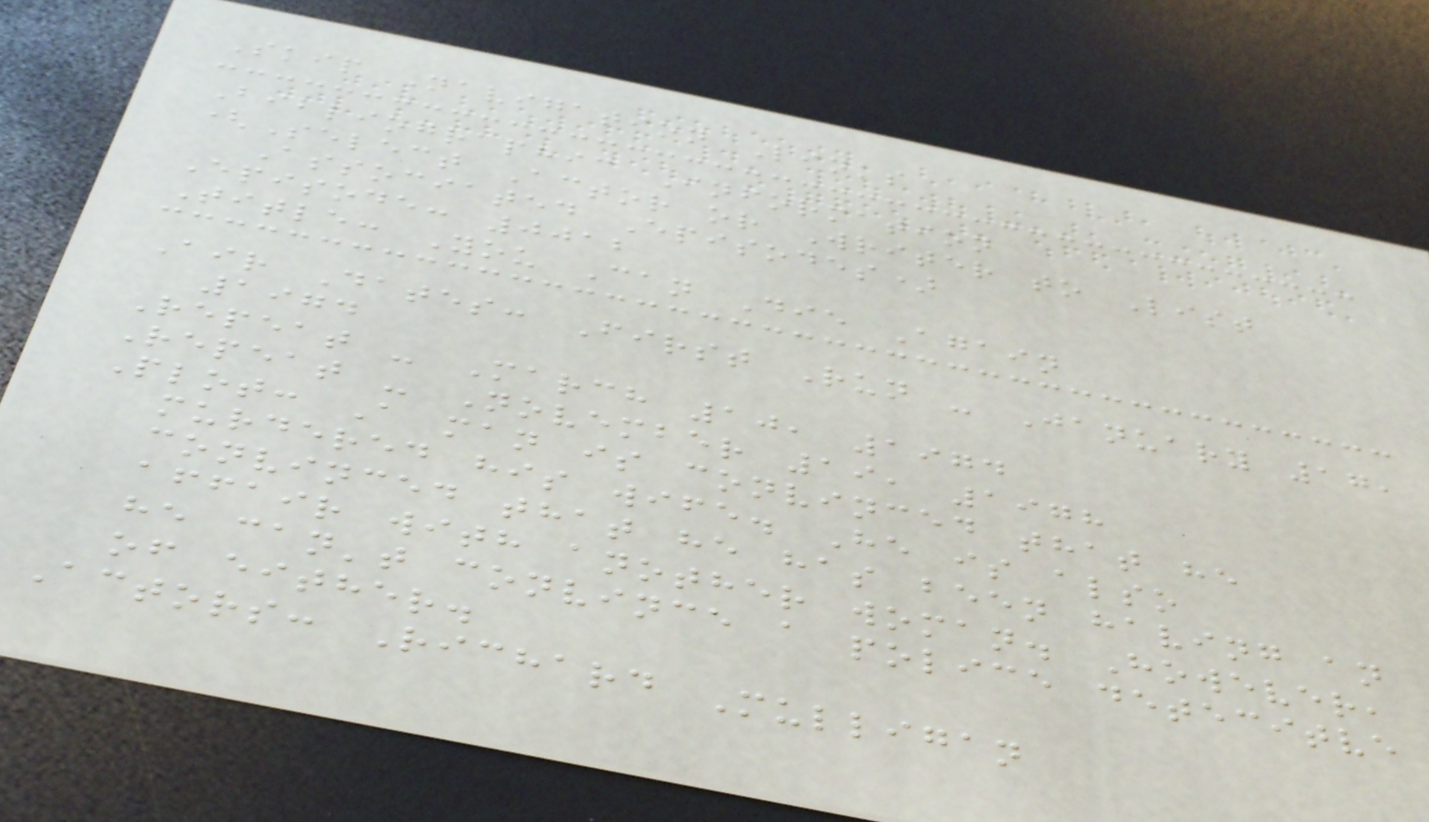Skip Navigation Links
Bibliographic Information
(Select Actor or Writer to List
Associated Episodes)
Episode: 0012
Title: You Can Die Again
Air Dates: First Run - January 17,
1974
Repeat - March 10, 1974
Repeat - November 19, 1978
Plot: A man is convinced that he
murdered his wife. He is also
convinced that he has been having an
affair with another woman. However,
he can't convince a police detecitve
of either.
Actors: Richard Mulligan
